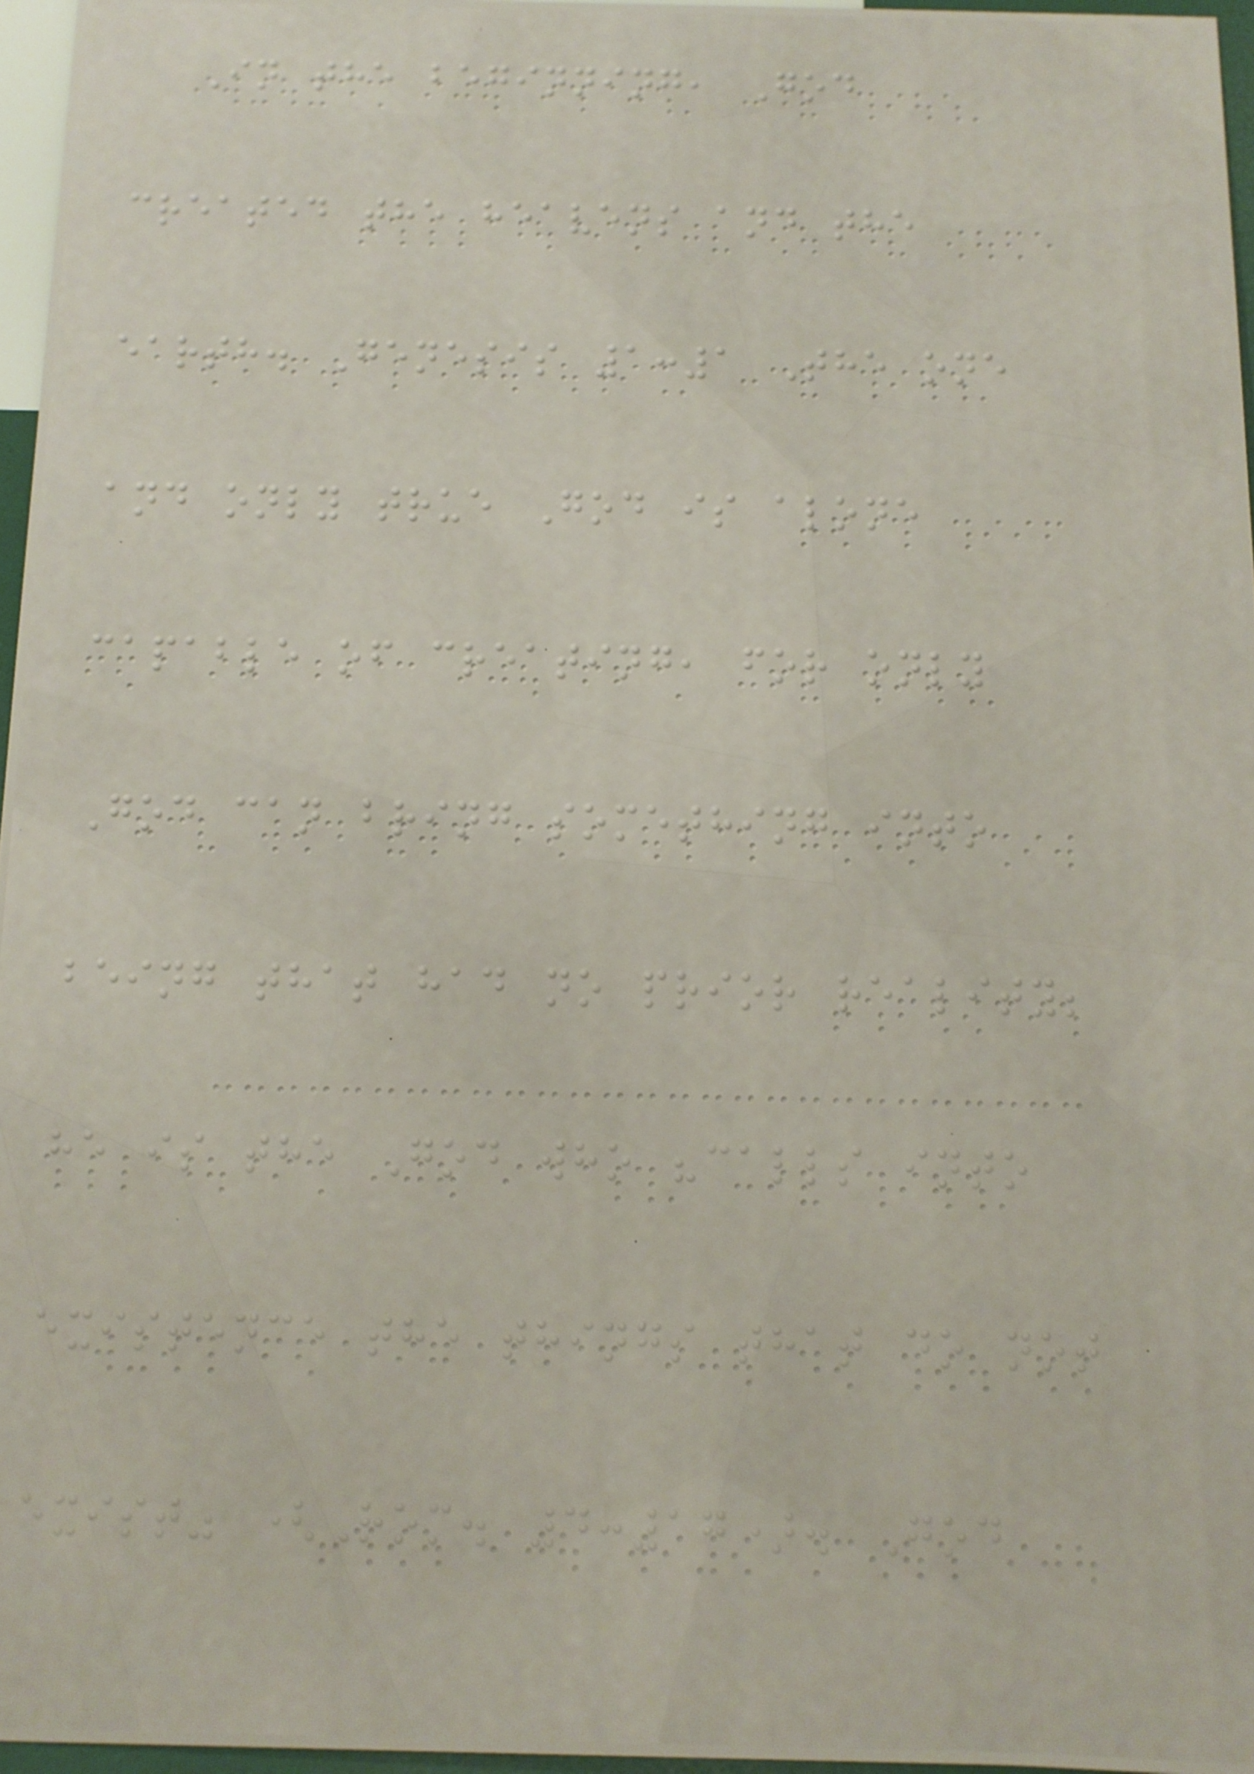In the beginning, God
created the heavens and the
earth. Genesis 1:1 The one
and only true God is alone
capable of creating, for only
God can bring something into
being that had no prior reality;
he is the God who "calls into
existence the things that do not
exist" (Rom. 4:17). God
